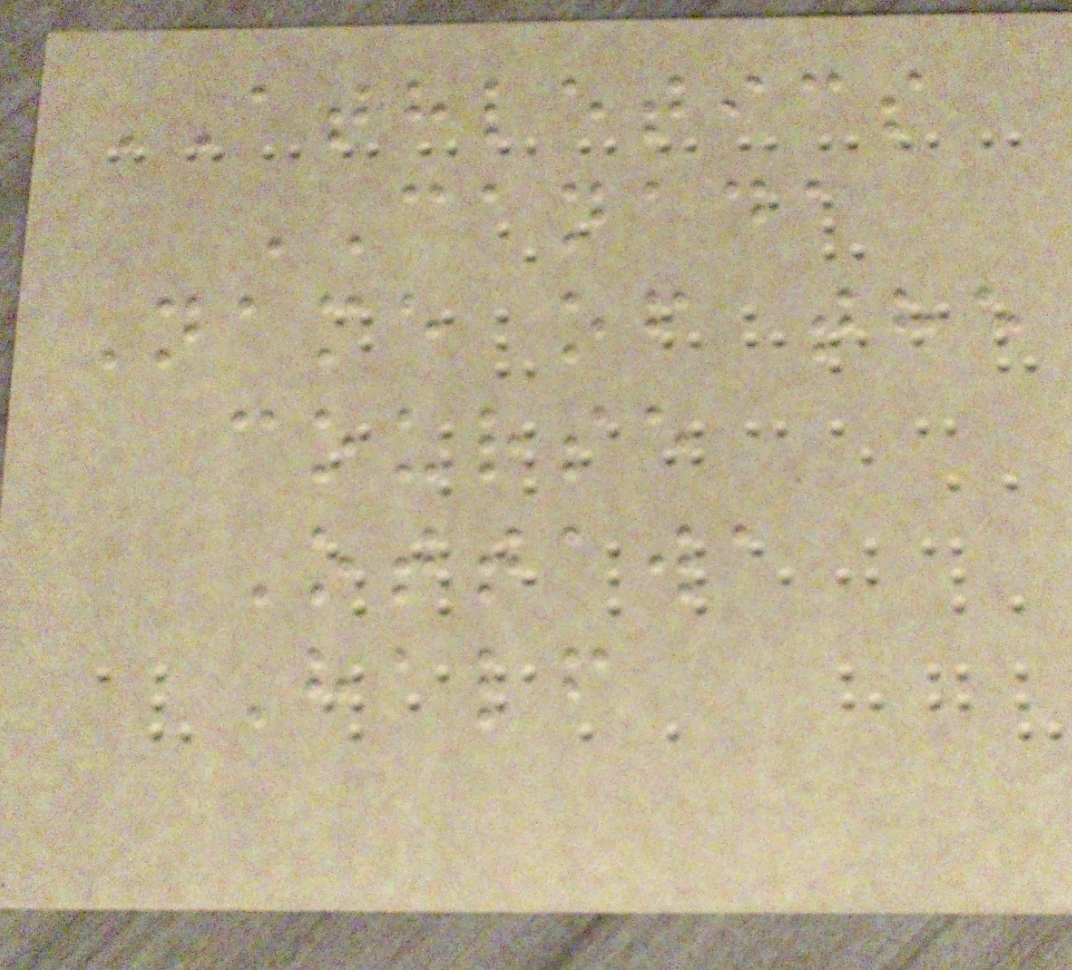ATHLETICS
CANADA
Name of the
course
Ottawa
Half
